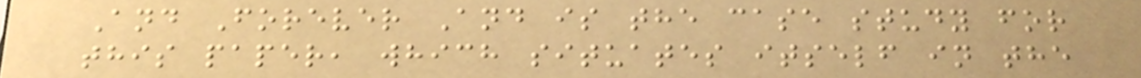And Forever And is the case study for
this paper, which situates itself in the
